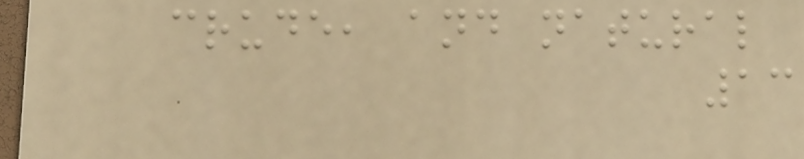crude, and natural
13
